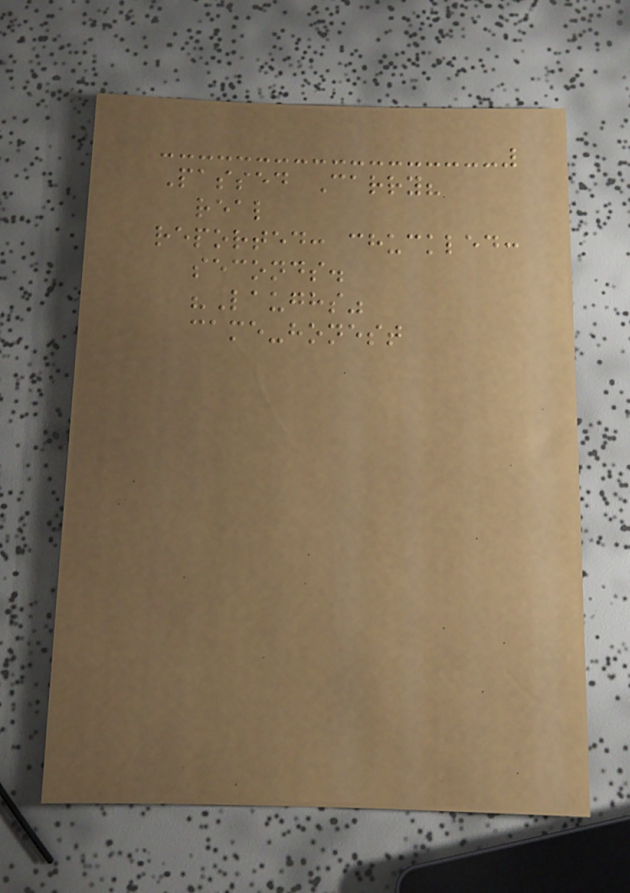Passed Carry?
real
reported: chuckled:
seconds.
"Laughs"
came-honest
